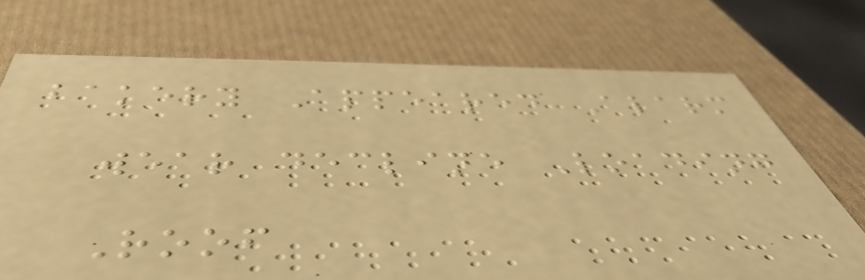bakery Appeared Alarm
wear decline Loading
Roof
